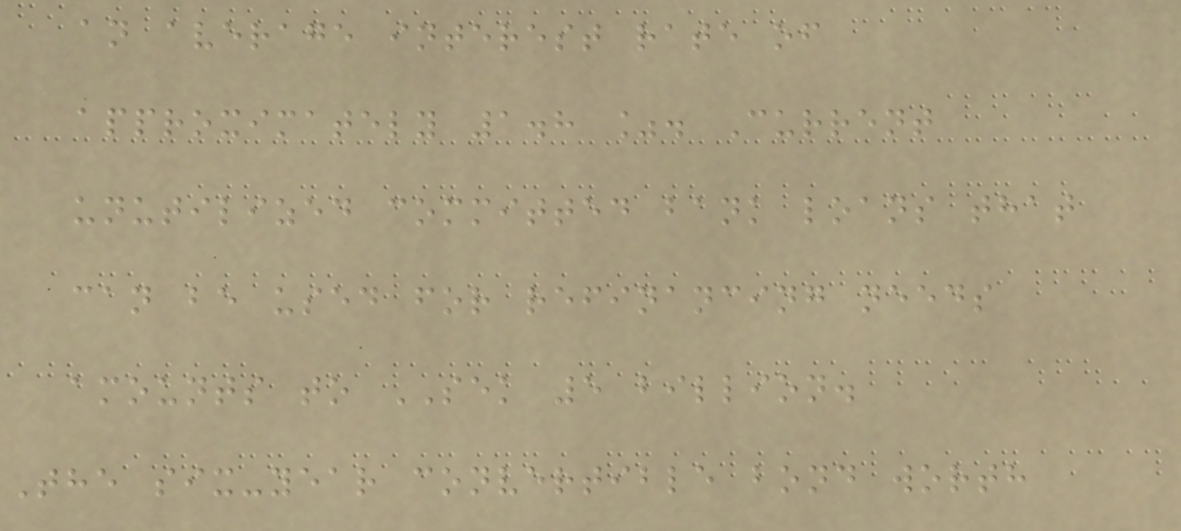an average interest rate of
approximately 1.8 %. Current
unutilized committed bank loans that
can be used for refinancing needs
amounts to SEK 5 billion.
The six-year convertible bond worth
